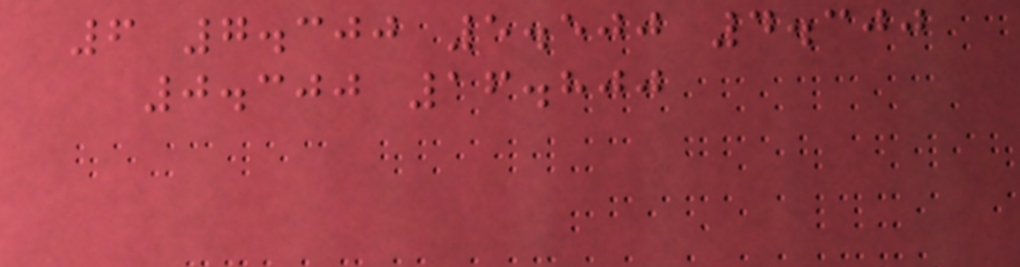6 7.300 5.500 4.300
0.300 16.800
